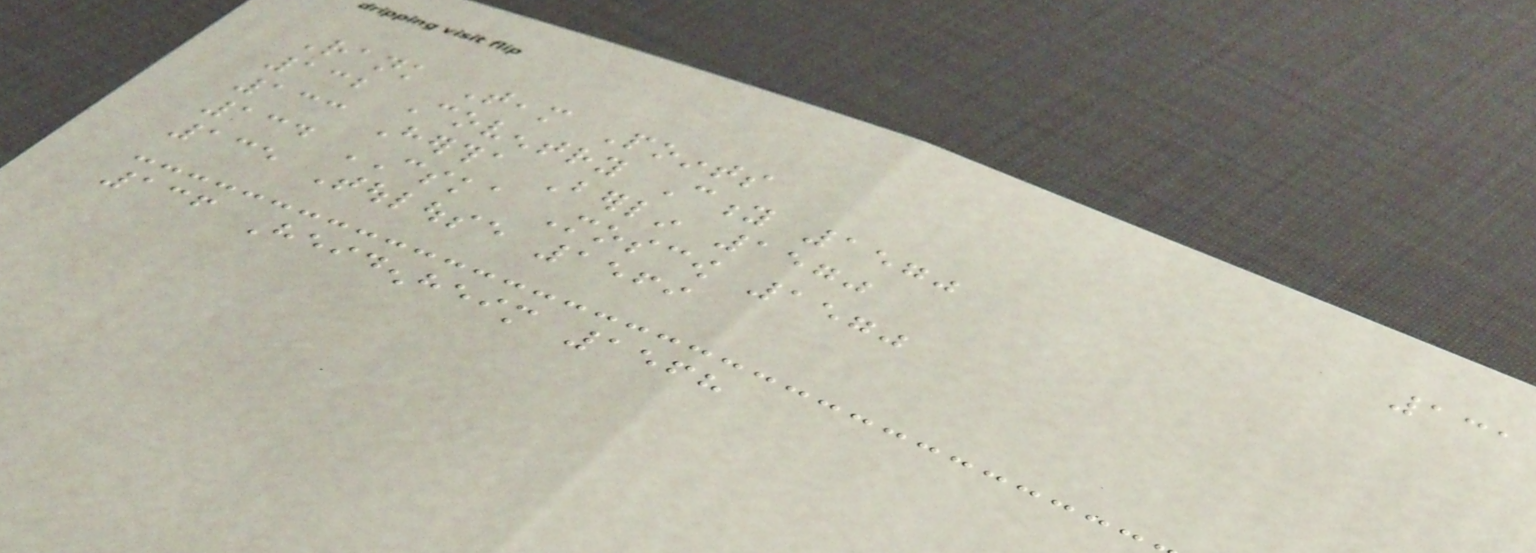131
Rank Team Points
132 Coventry City 1570
133 Hertha Berlin 1570
134 CSKA Moscow 1570
135 Toulouse 1569
136 Heidenheim 1568
